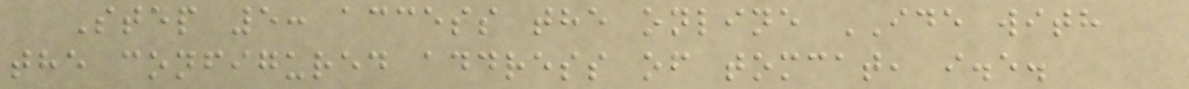Step 5: access the online IDE with
the configured address of tomcat, i.e.
